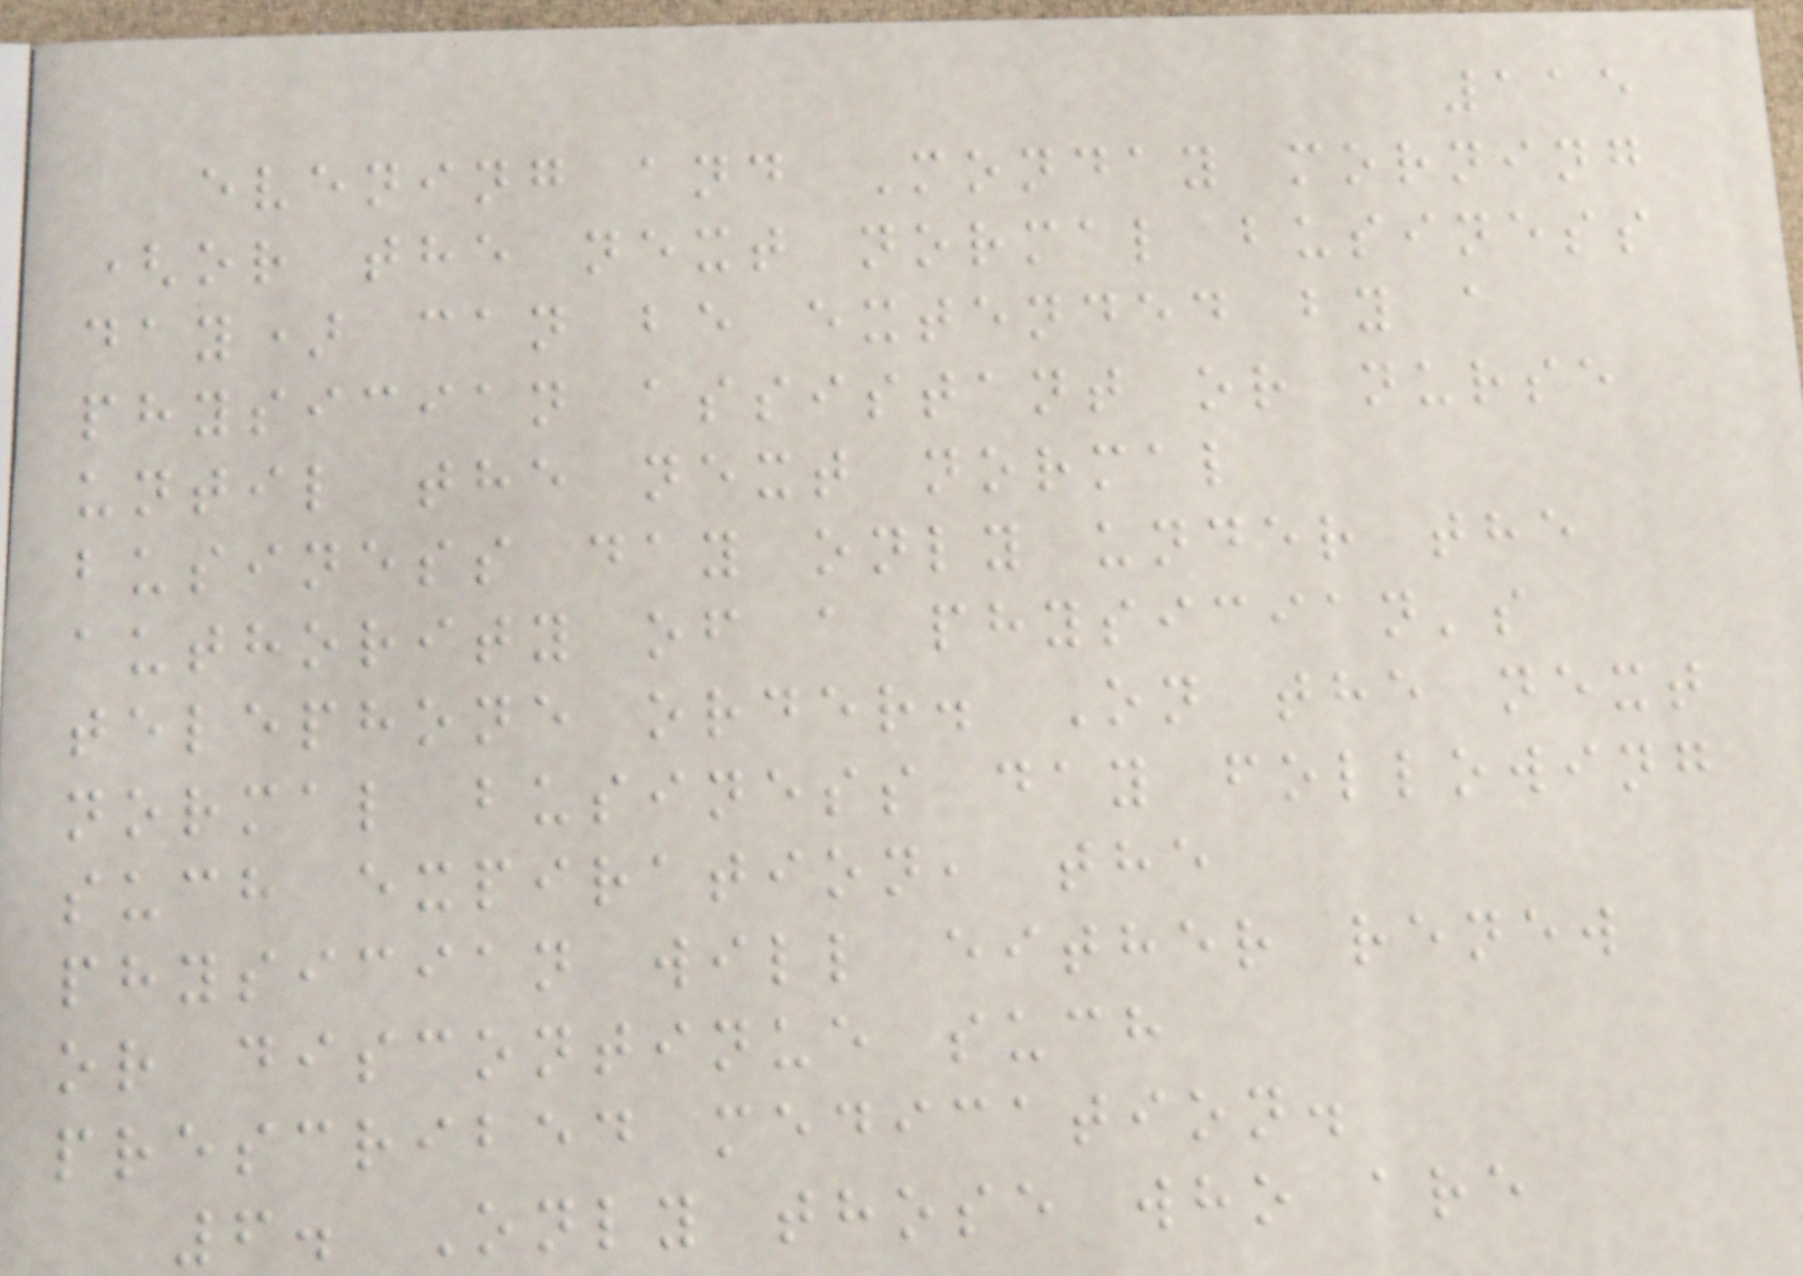115
evening and Monday morning
(or the next normal business
day) can be extended by a
physician assistant or nurse
until the next normal
business day only under the
authority of a physician's
telephone order. On the next
normal business day following
such expiration, the
physician will either renew
or discontinue such
prescribed medication.
6. Only those who are
